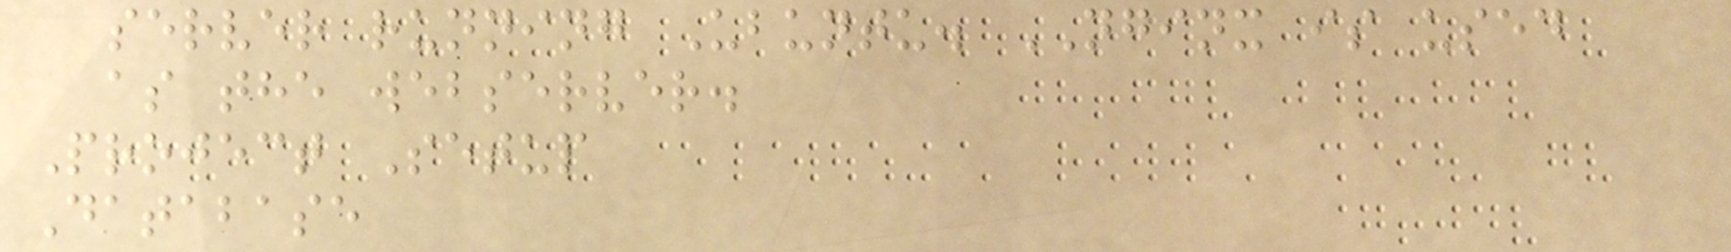server running Ubuntu. NGINX is used
as the webserver.
Project Setup
Database
